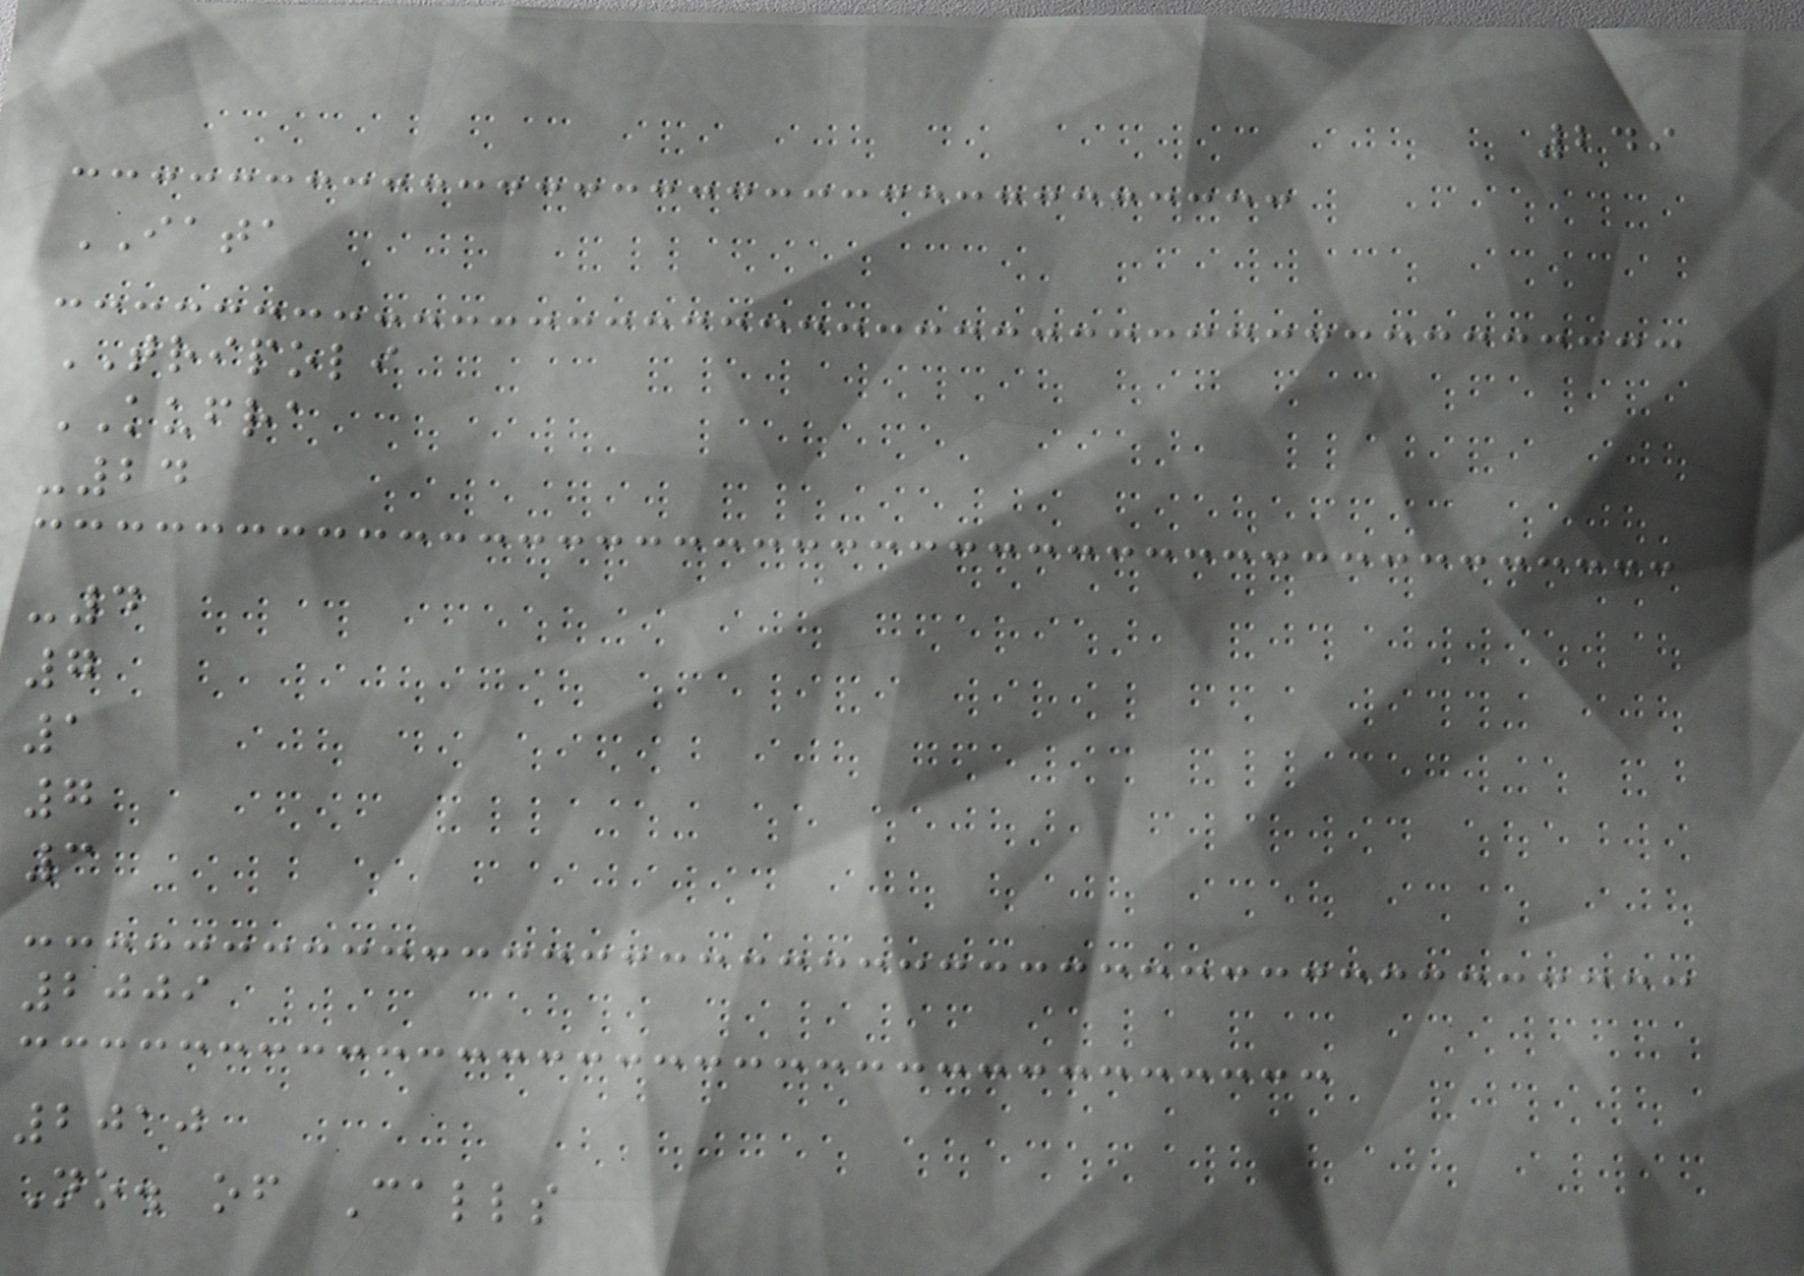249
IATA
TRIPOLI
KUFRA
-24
-4
7
1
7
3
2009
2010
No. of Calls
